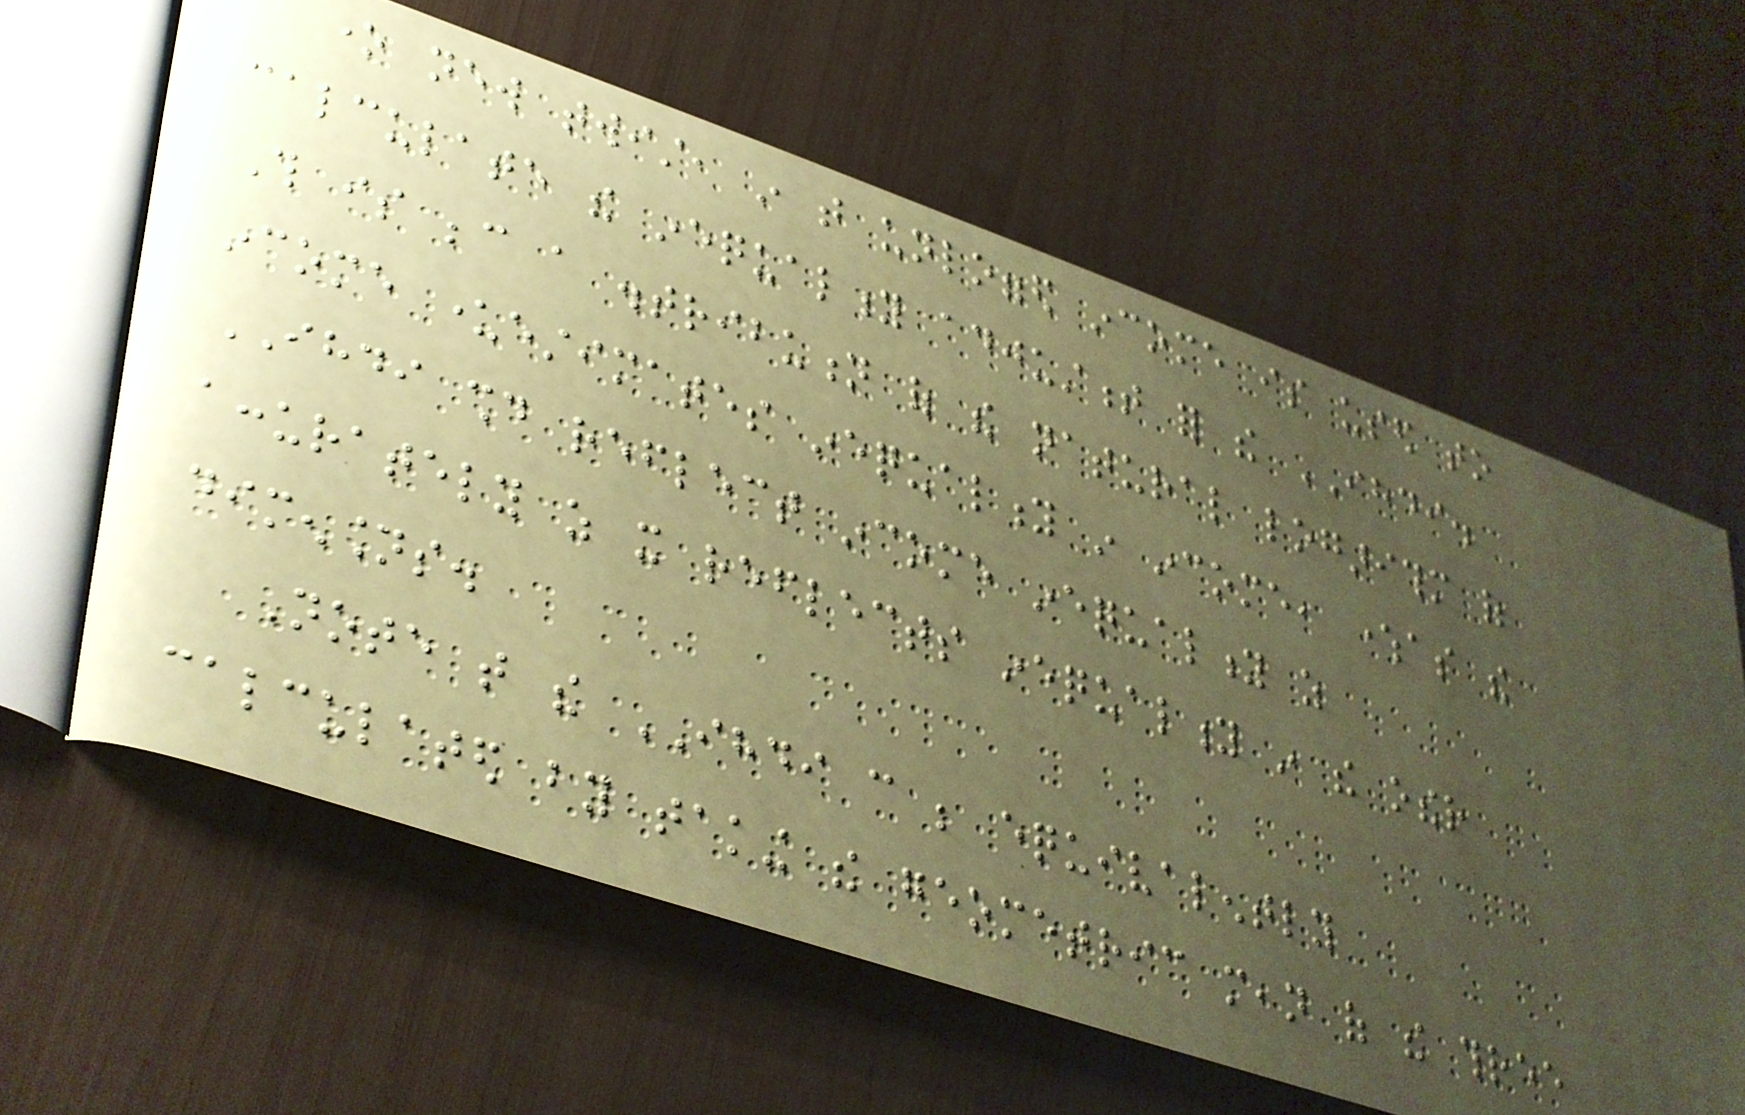one new twist, in that unlogged income is used to
calculate the inequality adjustment for the IHDI.
This is because a distribution of the natural logarithm of
income underestimates inequality in income, whereas the
IHDI should reflect income inequality as
accurately as it reflects inequality in the other
dimensions.
Note that the IHDI can be equivalently
calculated by taking the geometric mean of the three
